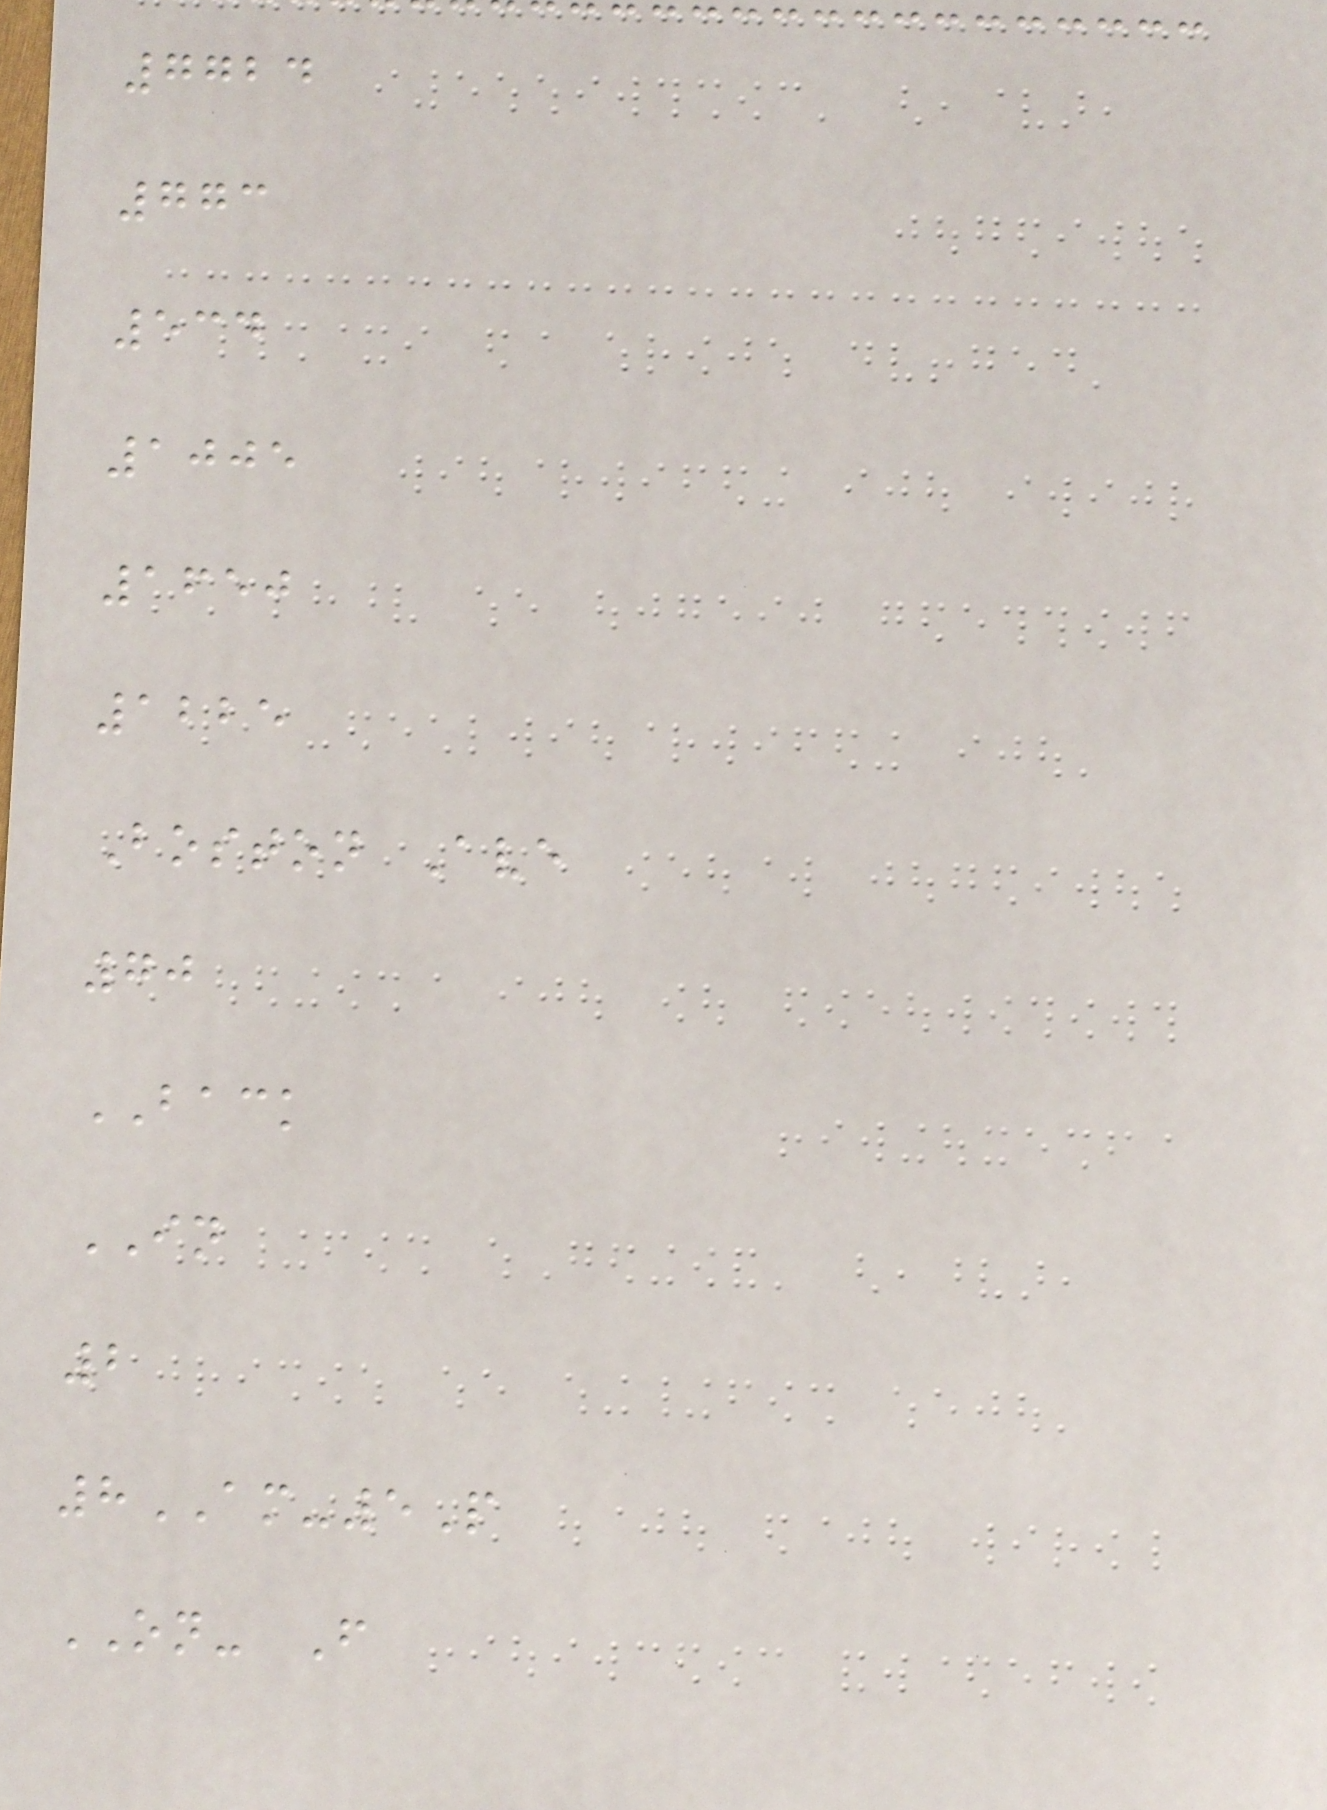7724
773
534
1005
1650
1225
Boston Ave
70
BACK
IN
2
8AM-5P
ON- F
